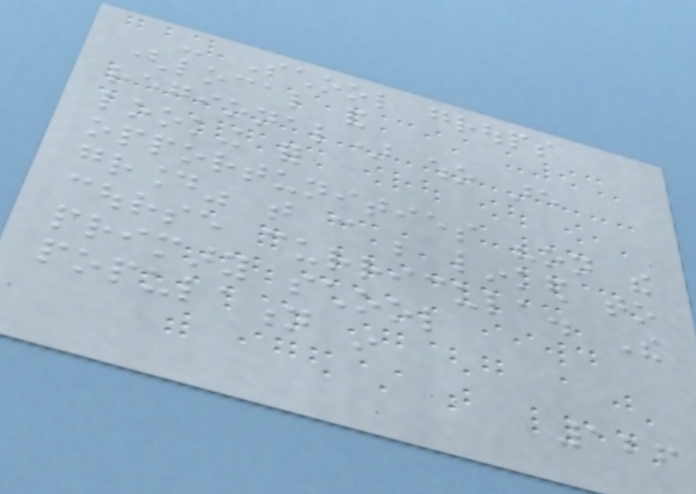- School groups
(local and
regional) who are
looking for
opportunities "on the
ground" that can be linked to
course curricula. The
primary school
population in
126
